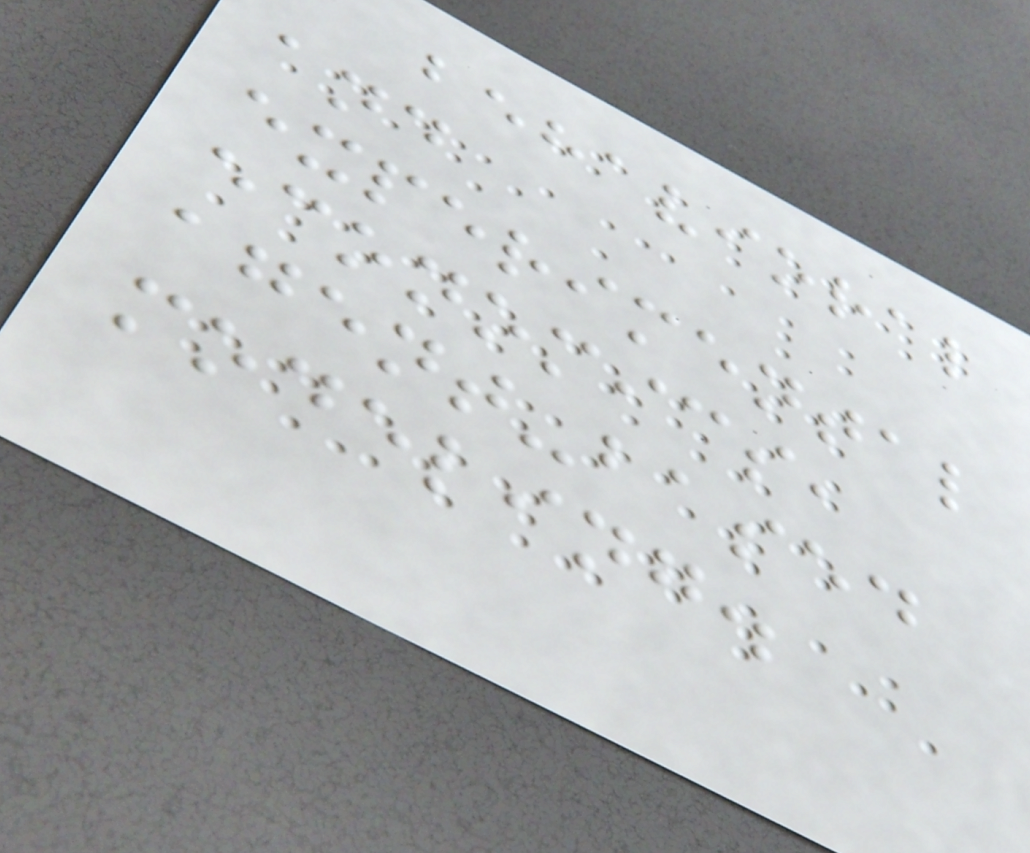behavioral
and
experimental
economics,
agent-based
modeling.
